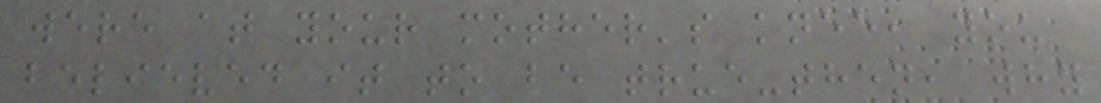were at your mother's knee, you
believed it to be true-then, why
